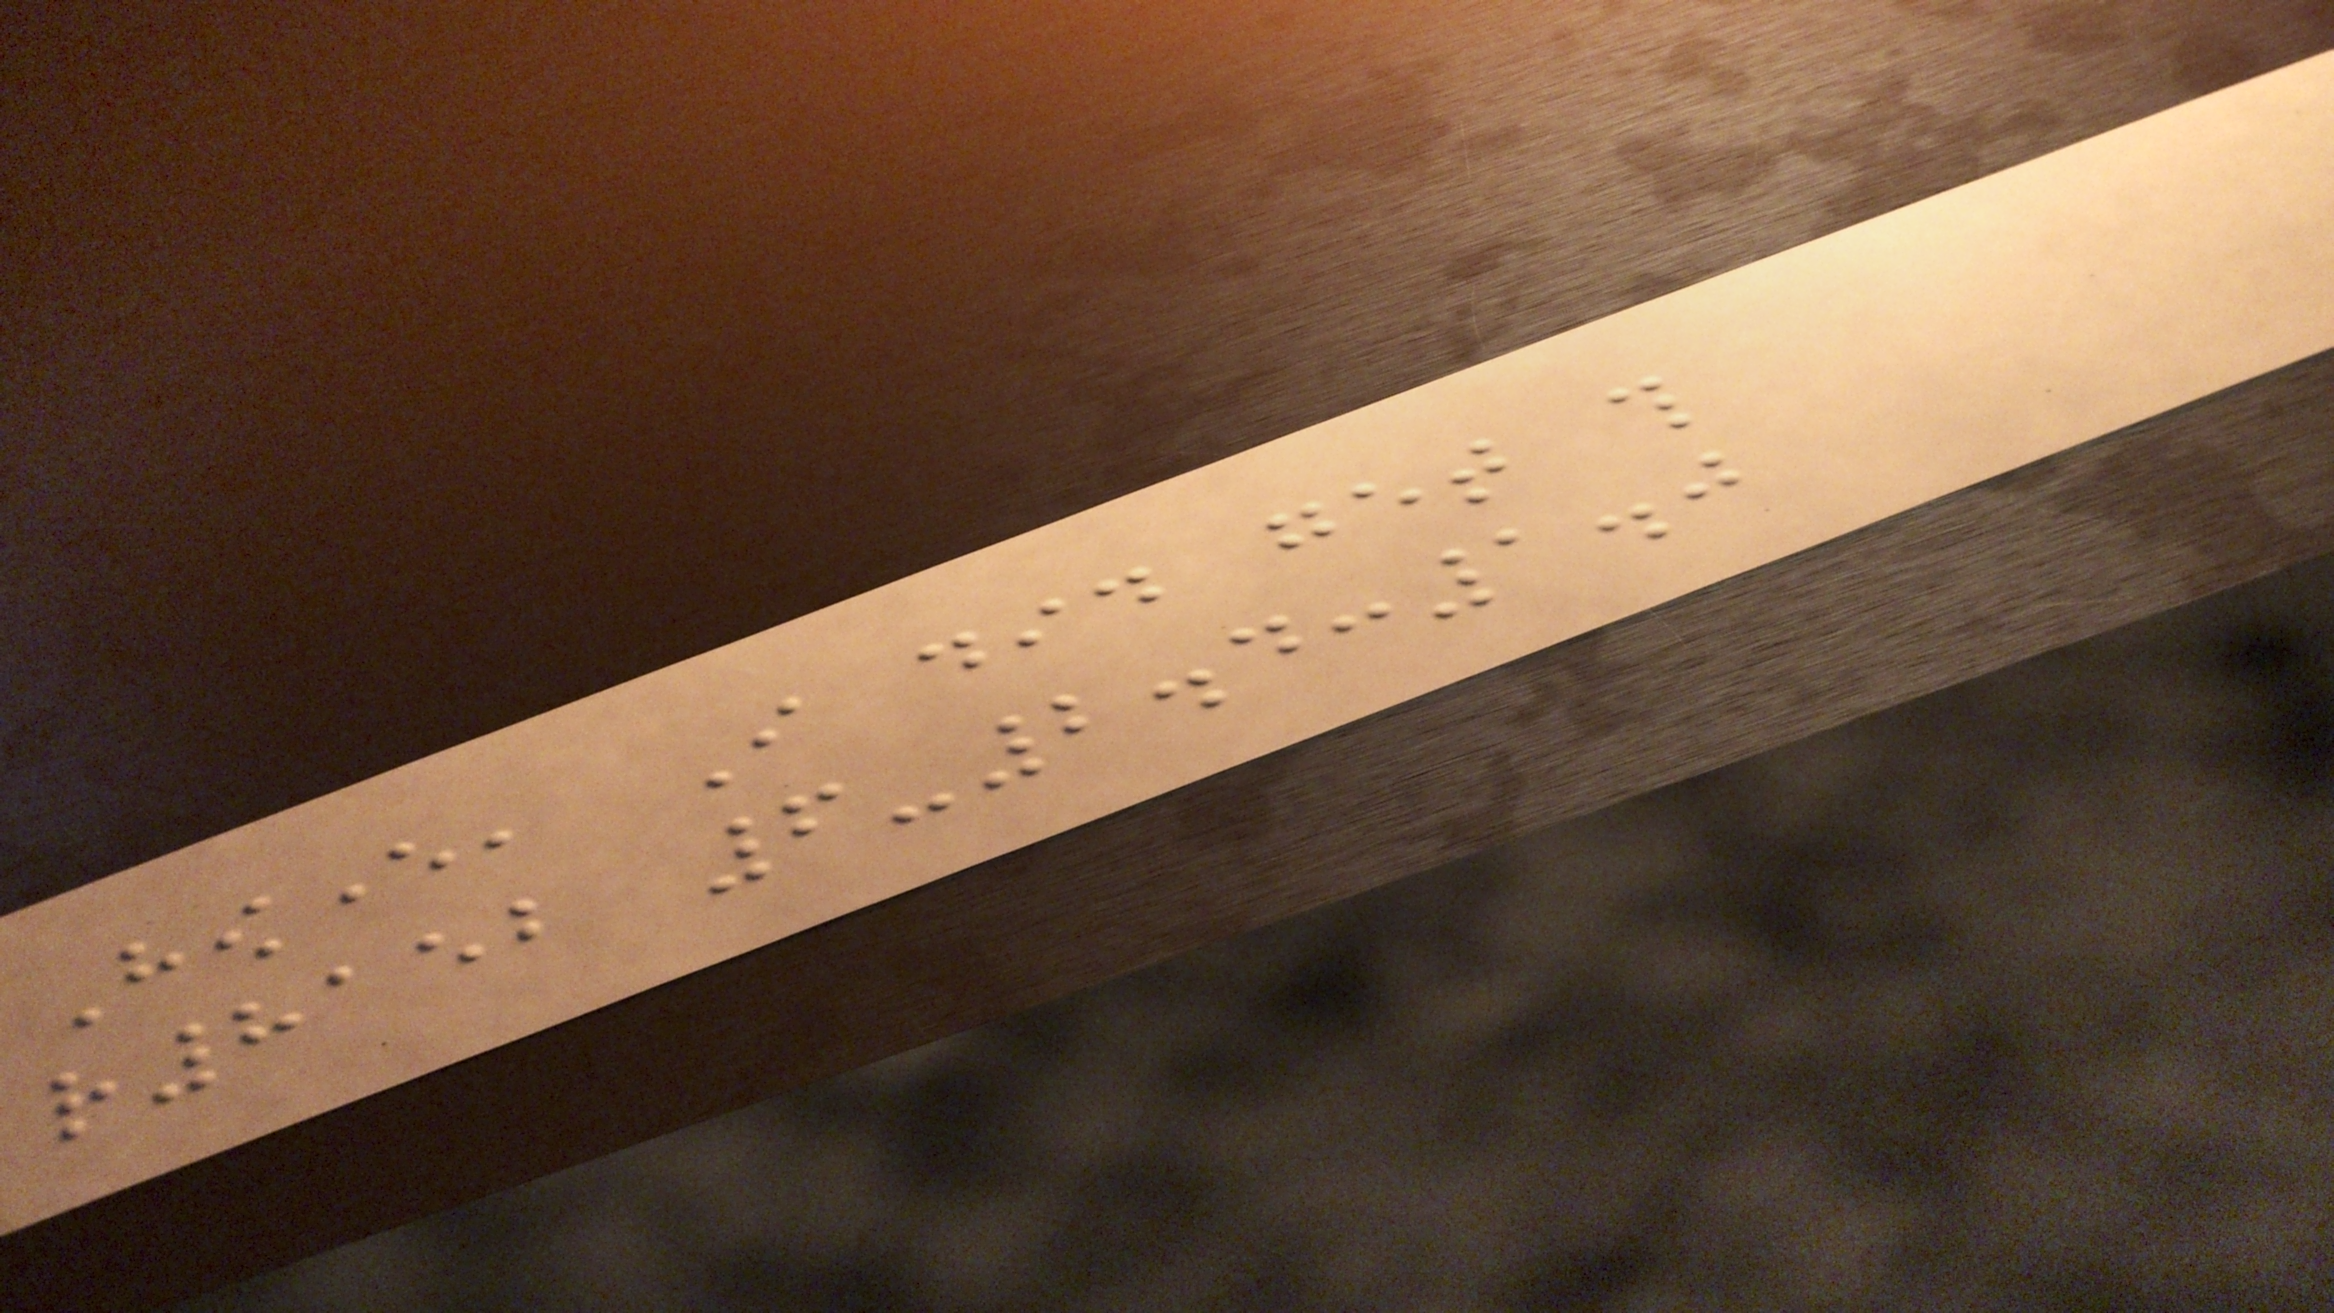However, I did get this
r8152 6-2.4:1.0
